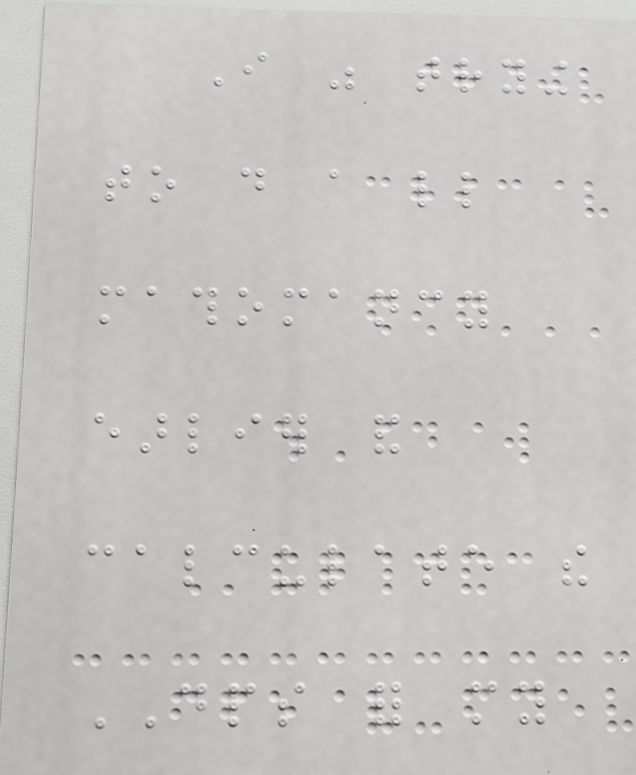I was trying
to do a little
mathomancy
earlier and
calculate the
DPS for my
